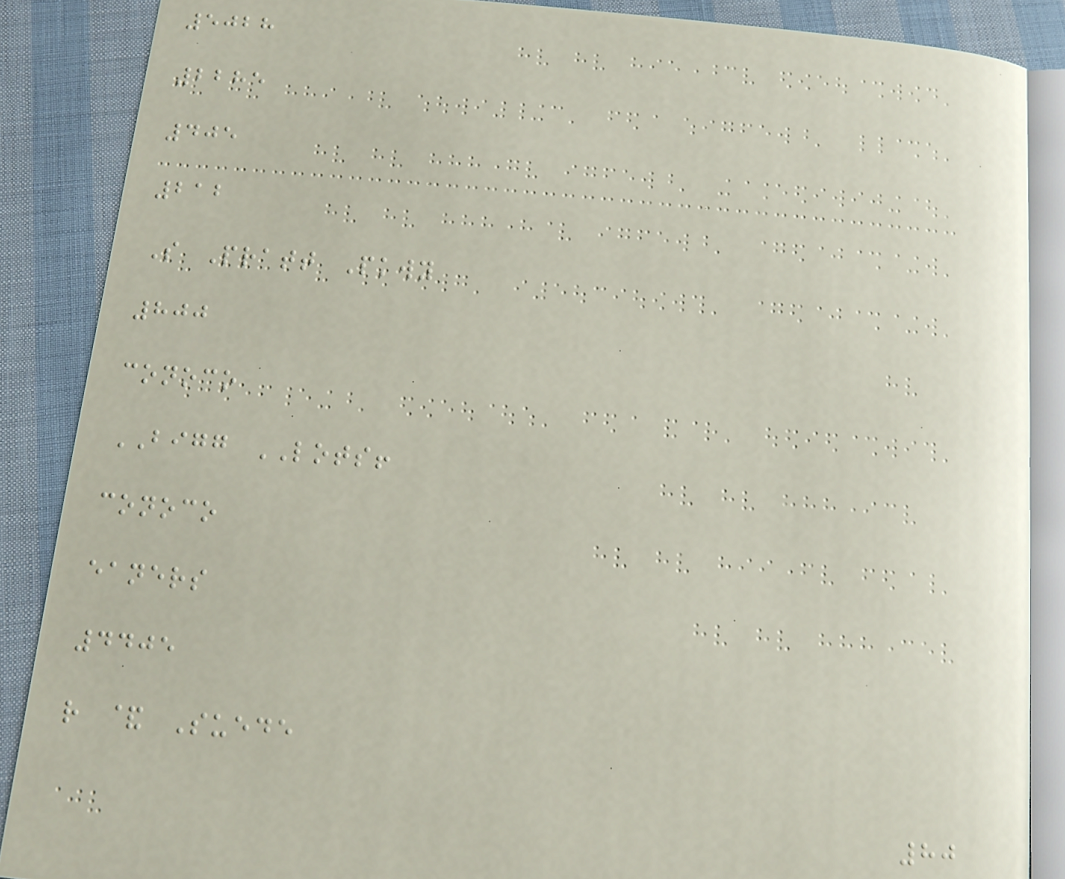5028
2285
405
212
S Pratt Pkwy
800
conoco
BIGG LOTS!
conoco
eaners
4405
r & Suede
80
